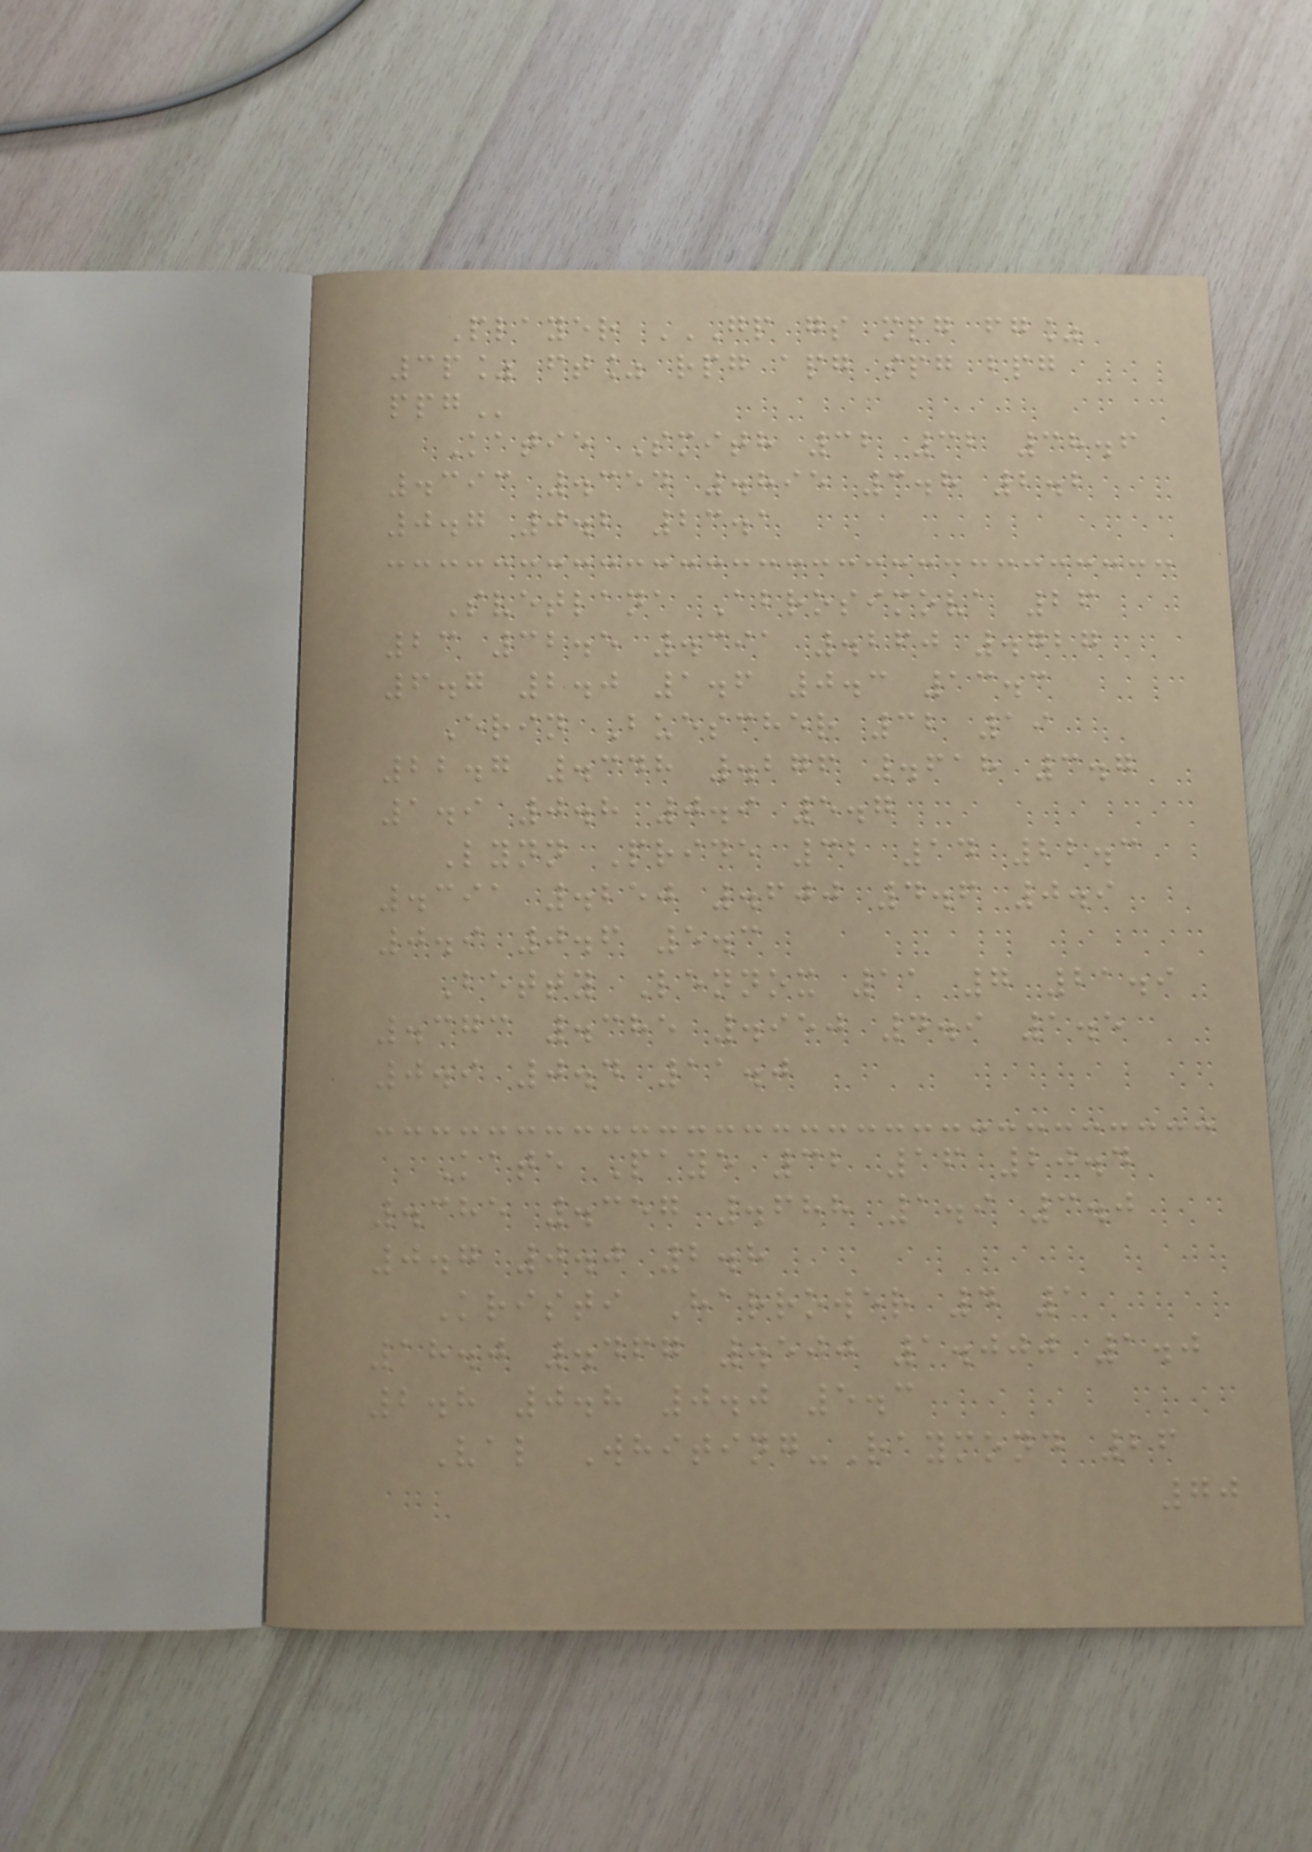Player GP GS MPG FG%
3P% FT% RPG APG SPG BPG
PPG
Katie Smith 32 32 38.6
.393 .354 .895 3.8 2.2
0.7 0.2 23.1
Svetlana Abrosimova 26
23 32.5 .391 .260 .727
6.7 2.0 1.6 0.3 13.3
Erin Buescher 32 19
22.7 .348 .276 .618 3.7
1.9 0.8 0.9 5.7
Lynn Pride 32 14 22.3
.391 .250 .600 4.6 0.9
0.9 0.6 5.3
Betty Lennox 11 7 21.9
.373 .385 .950 4.9 1.5
0.9 0.4 11.0
Kate Paye 32 16 20.4
.385 .357 .688 1.9 3.0
0.7 0.0 2.8
Kristi Harrower 4 1
18.0 .467 .500 1.000 1.0
2.8 0.8 0.0 5.3
Val Whiting-Raymond 26
70
